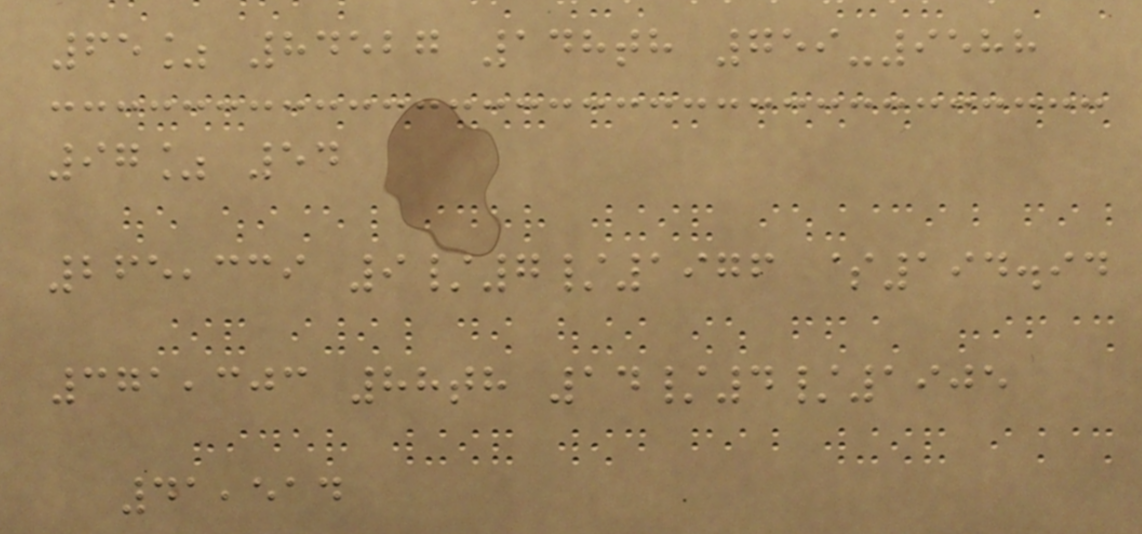65% 84527 148th 759-9588
97% 54
265,339 9/7/1976 $194.94
371,303 88th 14/4/1905
41,514
